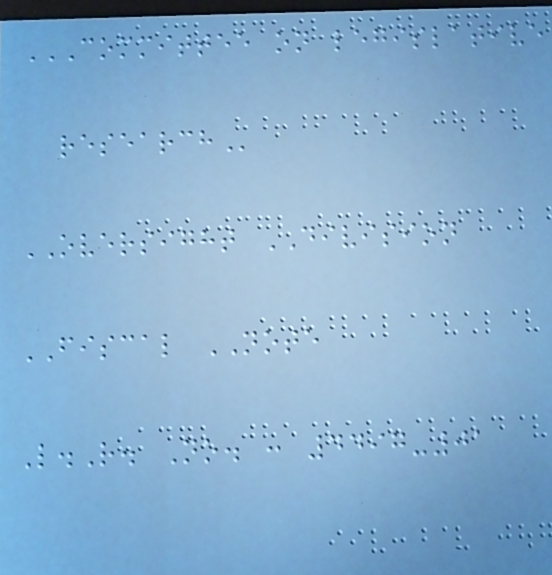COMMITTEE ON LEGISLATIVE
RESEARCH
OVERSIGHT DIVISION
FISCAL NOTE
L.R. No. : 4497-01
